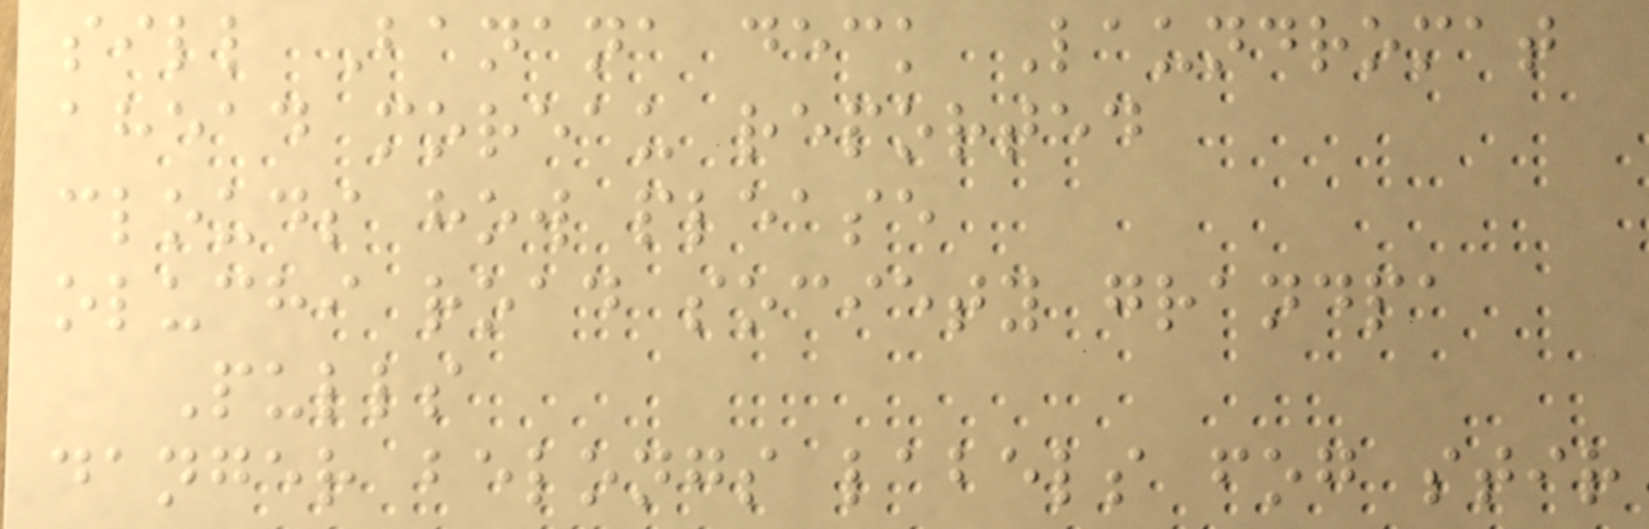sill Banana deck Laundromat
ahead moreau reported
clouds how please
oluchi road society grandpa
Pulls
danger belongs labels fog stir
